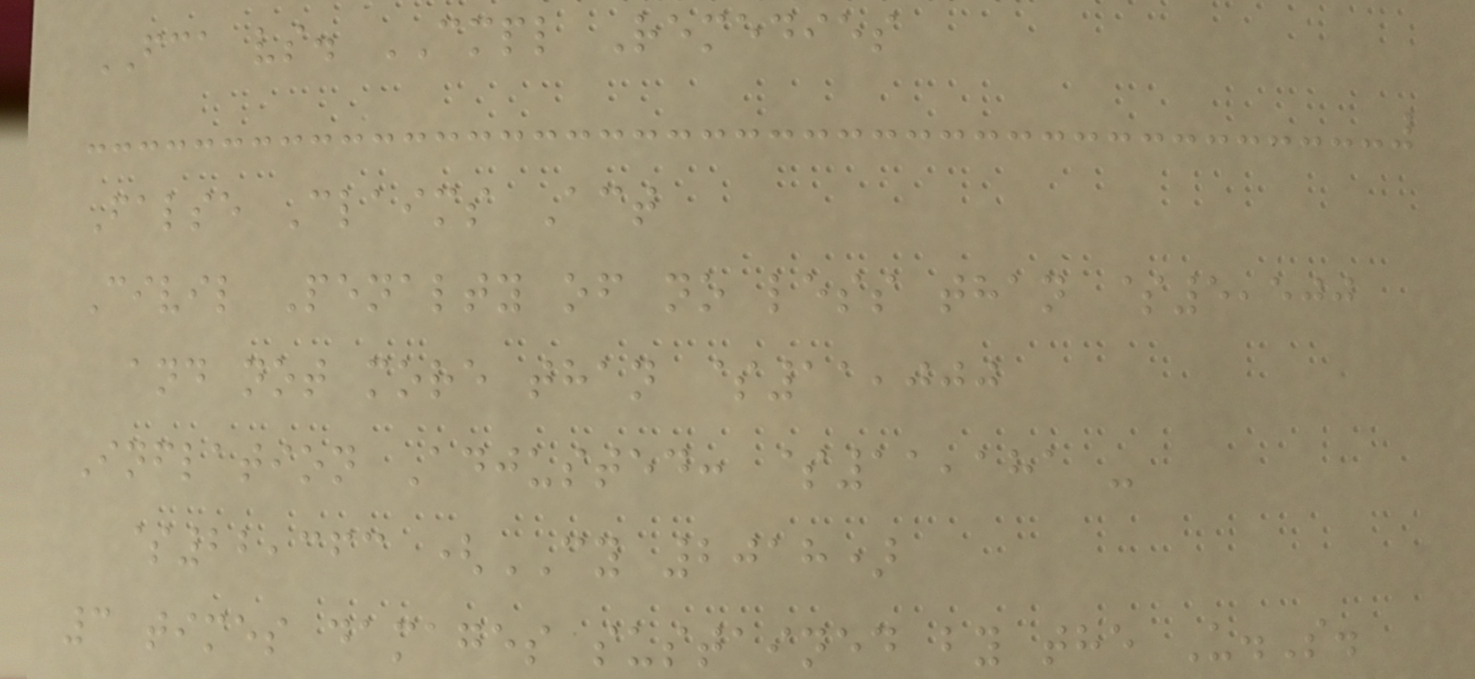FCA vs. CMPL Remedies
False Claims Act
Civil Penalty of no less than $5,500
and not more than $11,000
Inflation Adjusted: $11,181 -
$22,363 (CY 2018)
3 times damages sustained by the U.S.
